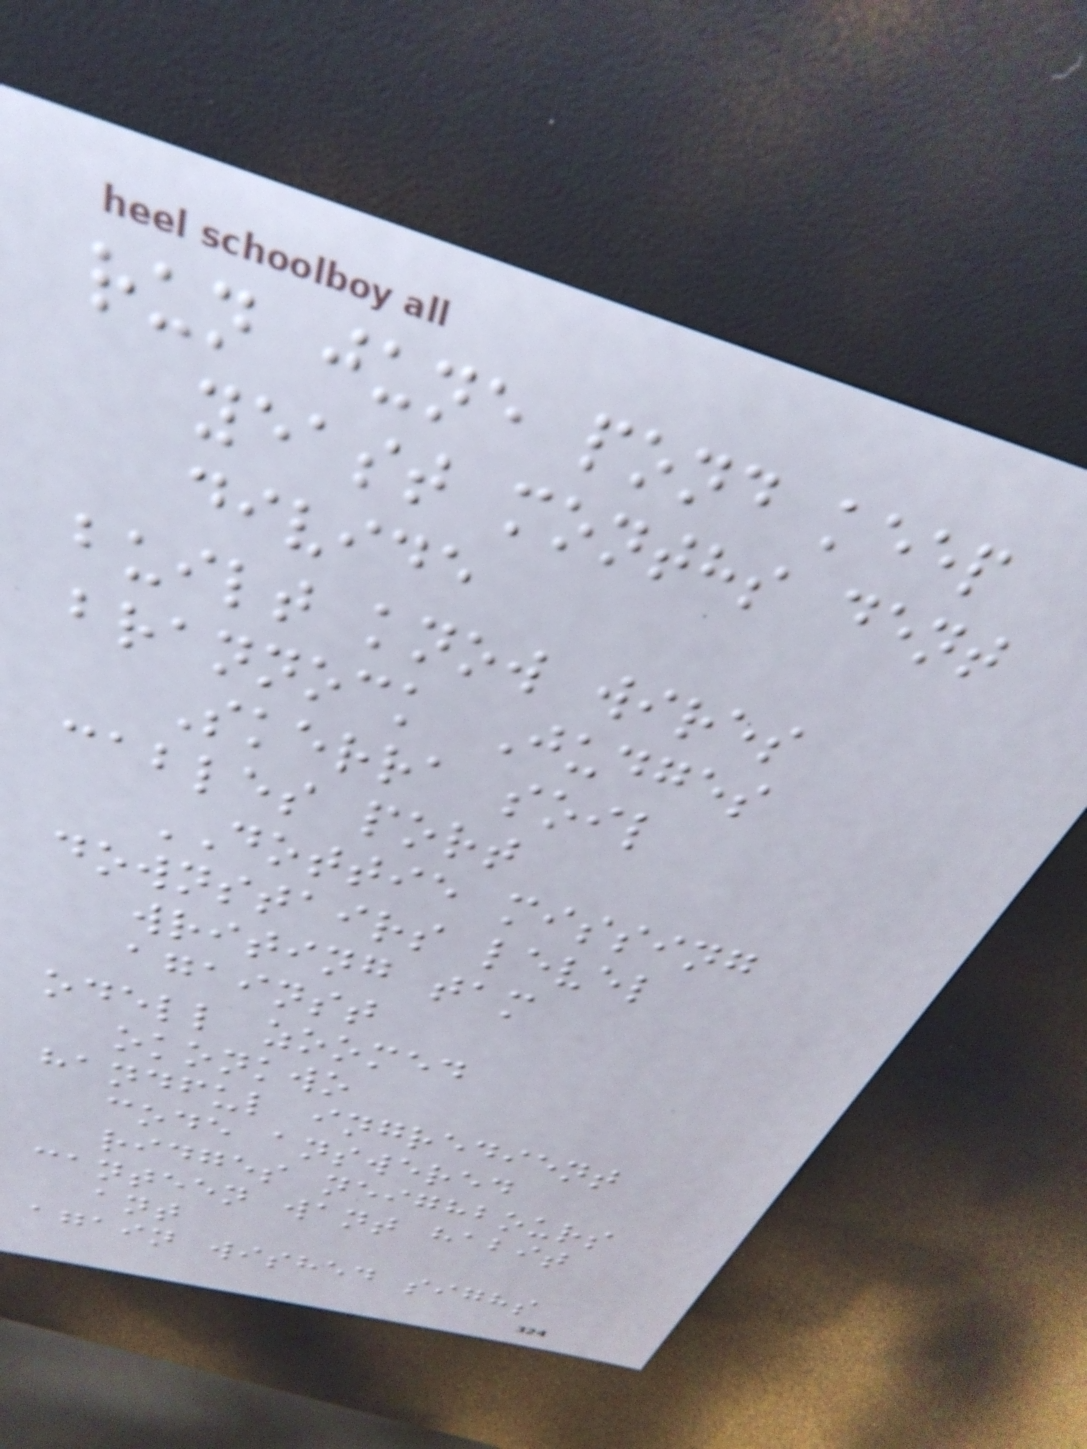run june pond keep
yeast months dent
divide
built know wires
brannock Judges
Skerra soil
cables port
DOTTIE missing
downstairs level
writing tam
against
odell zoomed
okonkwo
handful ingredient
code answered
ridges neighbours
canteen want habit
ant
again wished sighs
